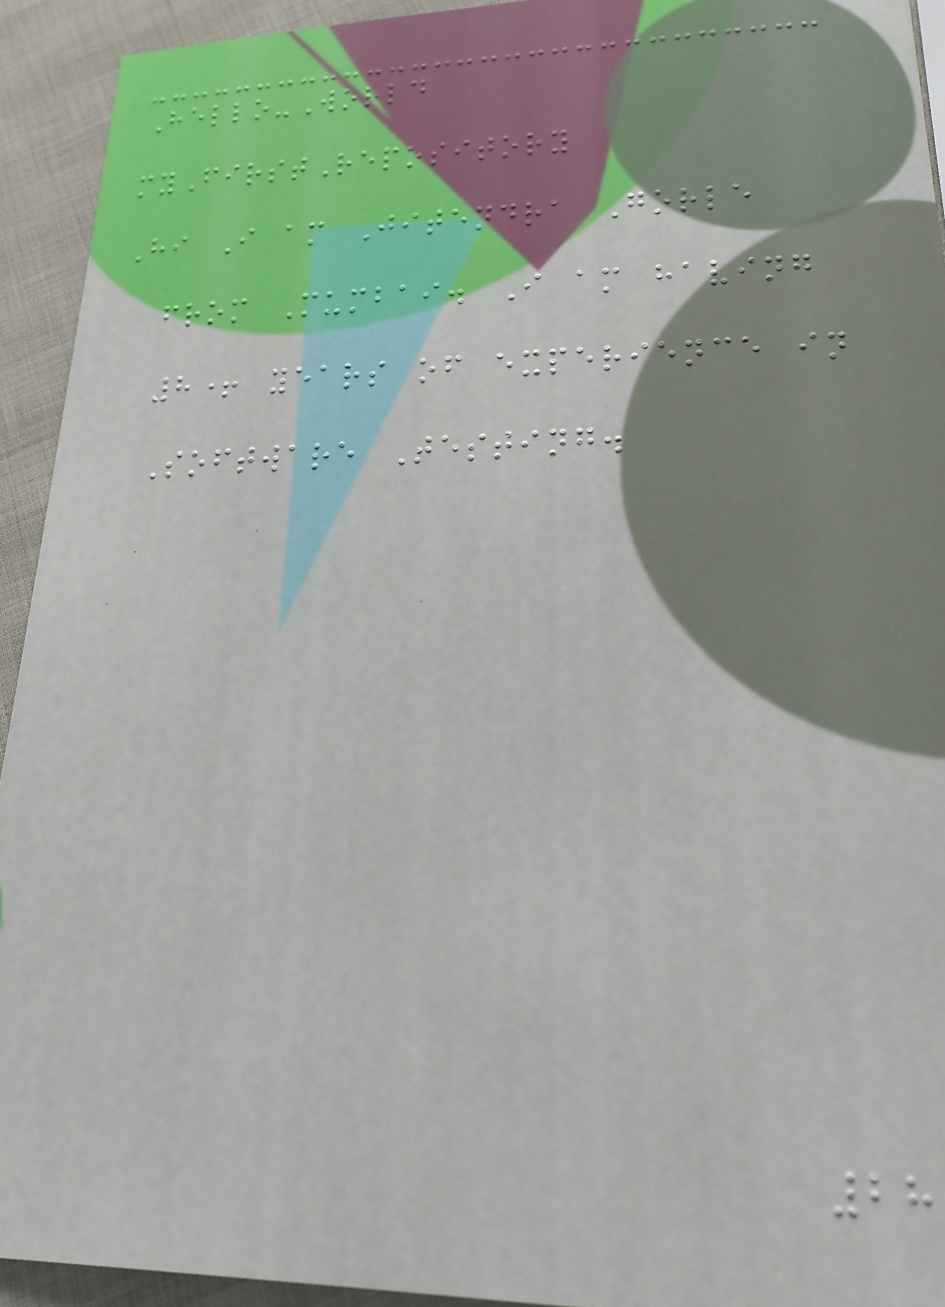Hello-World
myFirstRepository
Hi I am Jitendra Gorle
from Mumbai. I am having
8+ years of experience in
Software Testing.
28
